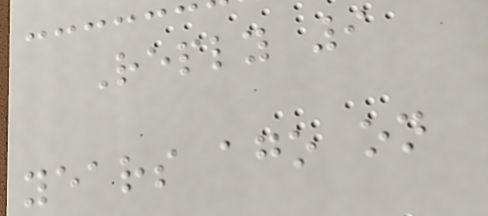Reply 9
years ago on
